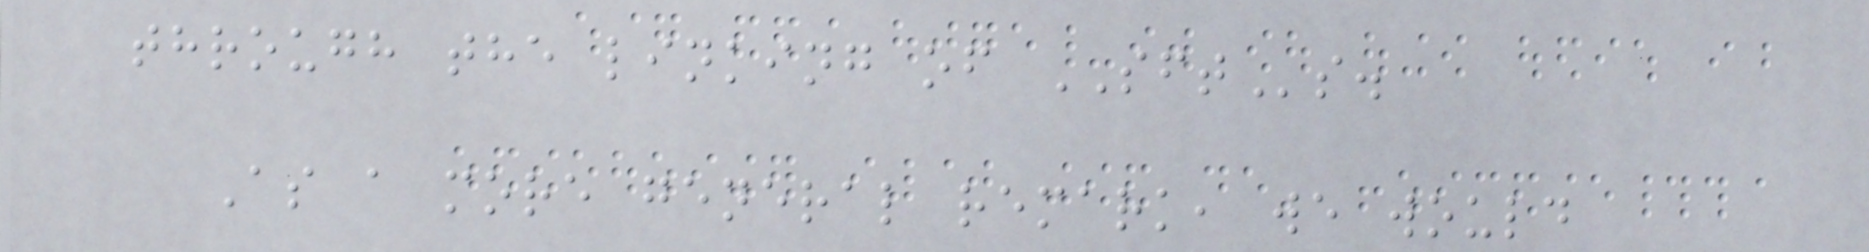through the linking of SFTs.
As a more general remark, we would
